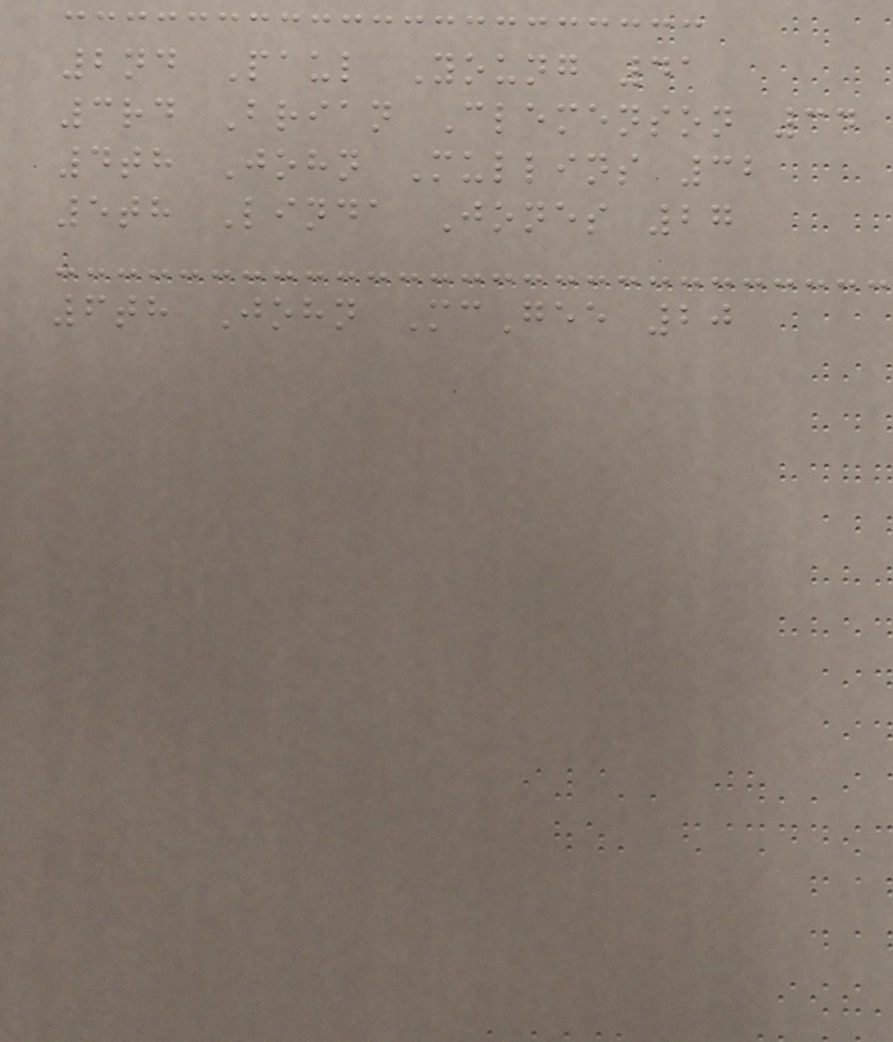2nd Paul Young 41
3rd Brian Clemenson 34
4th John Mullins 32
5th Linda Jones 27
6th John McGee 20
